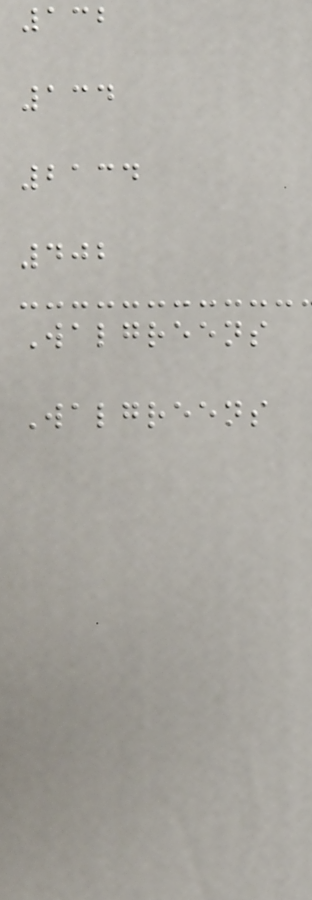132
134
2134
402
Walgreens
Walgreens
